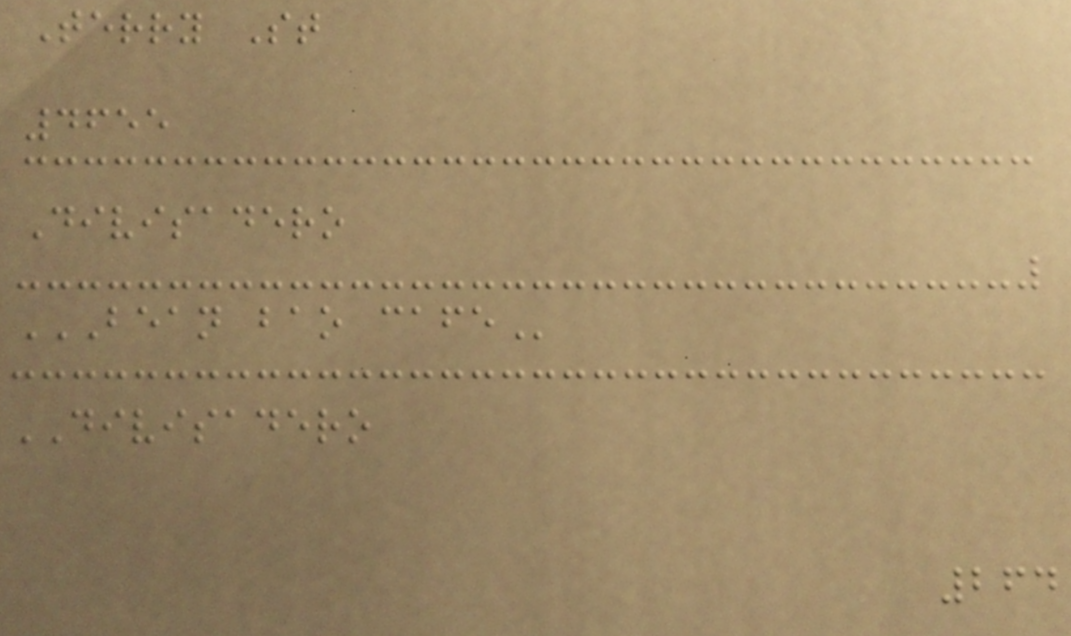Terry St
4655
Divisadero
BEAN BAO CAFE
DIVISADERO
264
